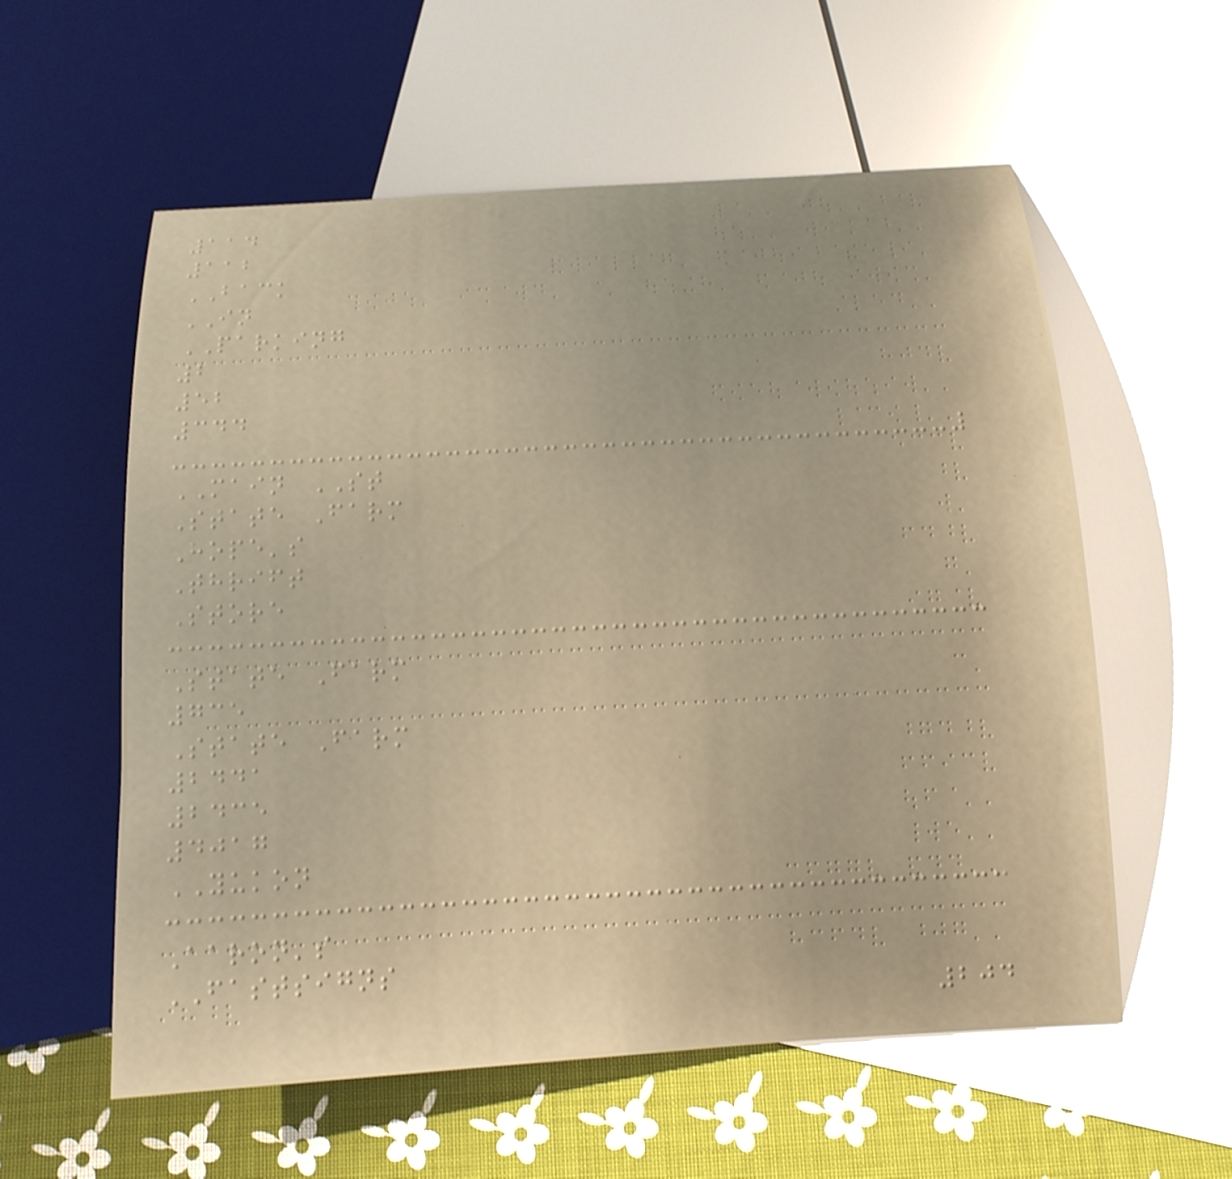114
112
BACK
IN
PARKING
2
52
344
MAIN ST
State Farm
Hope's
Thrift
Store
State Farm
735
State Farm
2441
2435
4017
YUKON
Aaron's
FASTSIGNS
204
